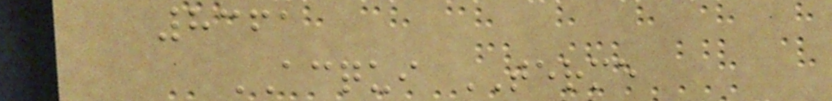8361
ACQUI TERME
